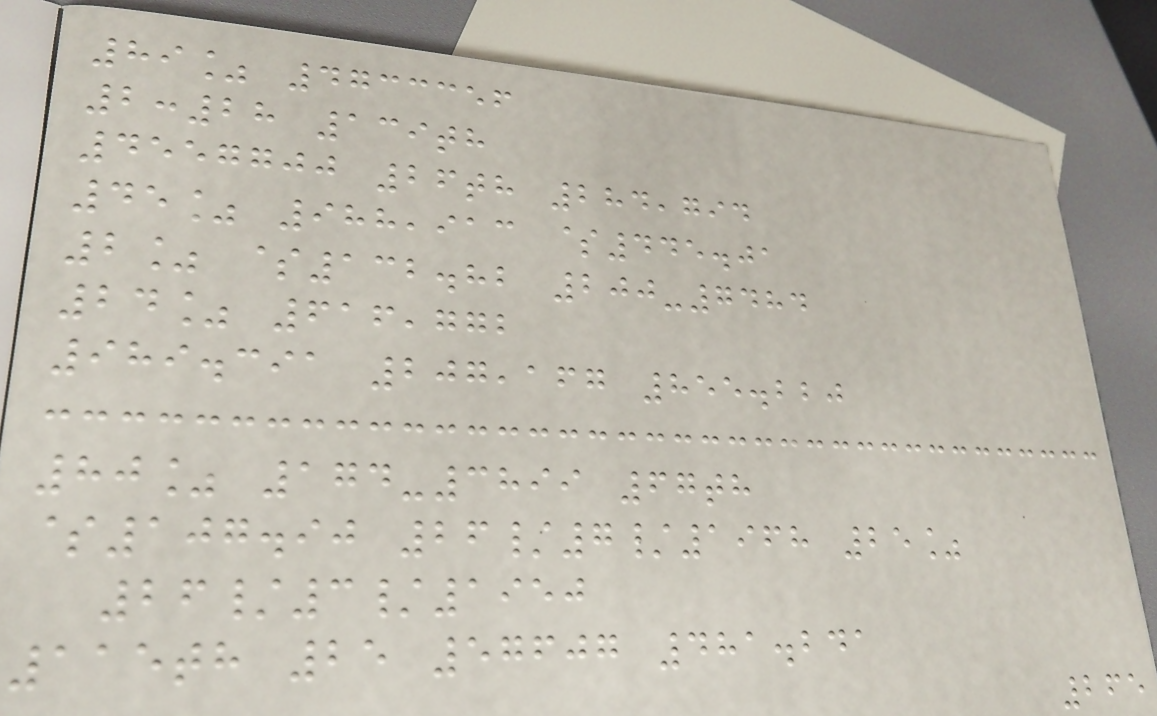89% 4733356
2:28 139th
4557700 26th 284,794
45% 988,913 $445.01
2% $132.82 200-7484
24% 616,772
989.391 207,167 855.220
80% 174-3899 67th
$107.90 26/7/1968 25%
26/3/1950
115th 25 57607 481.241
265
